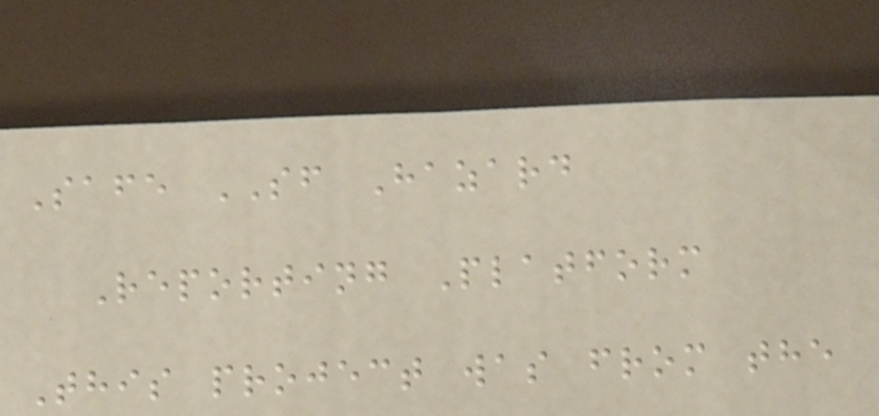Safe SF Hazard
Reporting Platform
This project was from the
